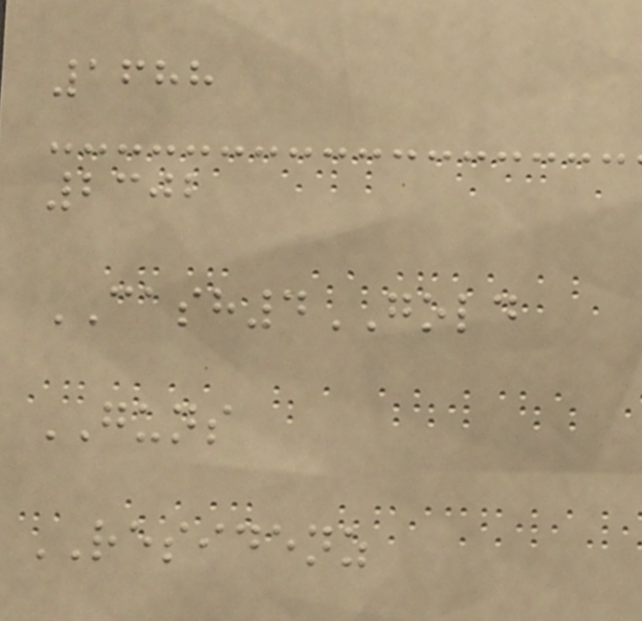1688
2302
CASH4GOLD
GUNS
RESIDENZ
